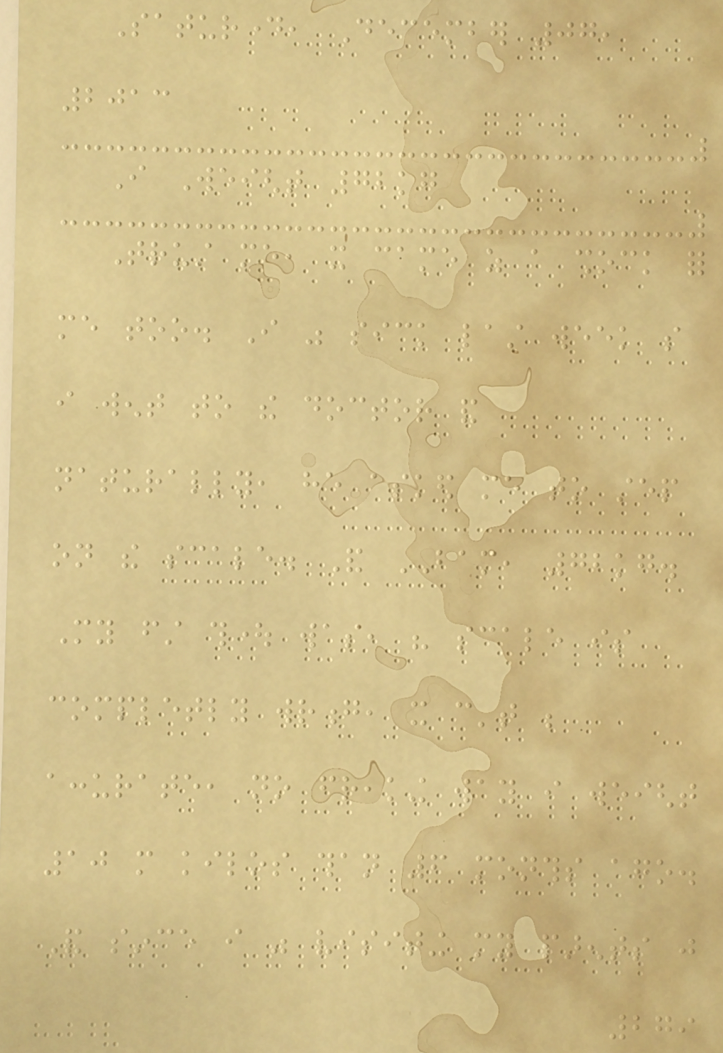Saturday, December 07,
2013
I Weight 72kg
Trust me, it came as a shock for
me too. I was sick last week so
i went to the doctor and
naturally, he asked me to step
on the scale. And BAM, 72kg.
My first thought was, his scale is
completly wrong, it can't be
accurate, no freaking way i weight
10 more kilos than 6 months ago.
And since i was visiting my parents just
279
